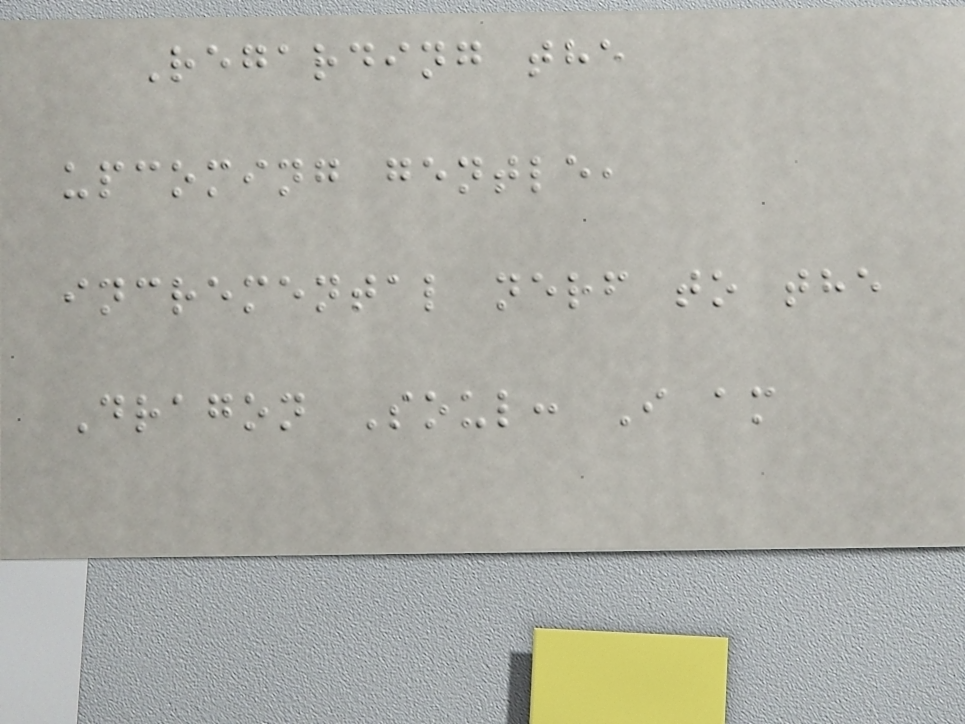Regarding the
upcoming gentle,
incremental nerf to the
Dragon Soul: I am
